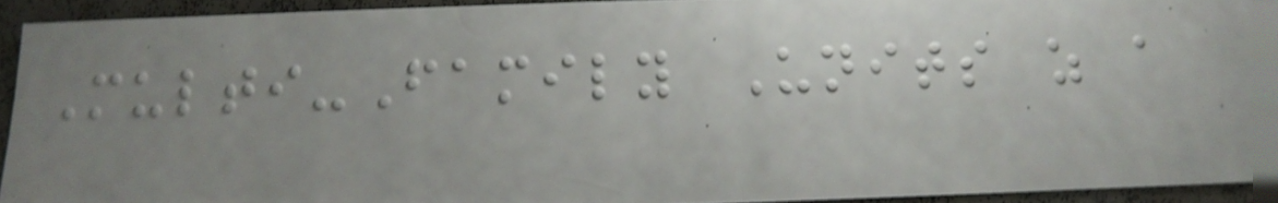Multi-Family Units as a
